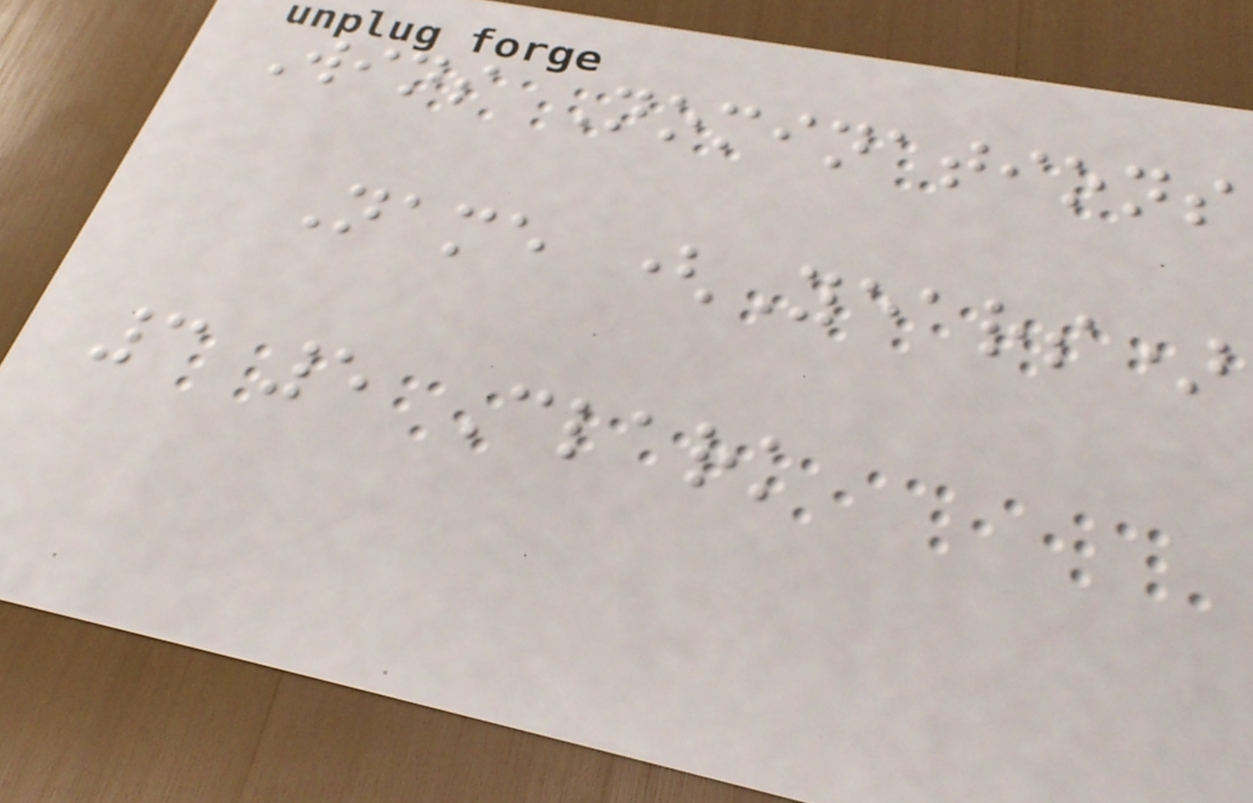Wins Nominations
Name (Years)
3 5 Clark
